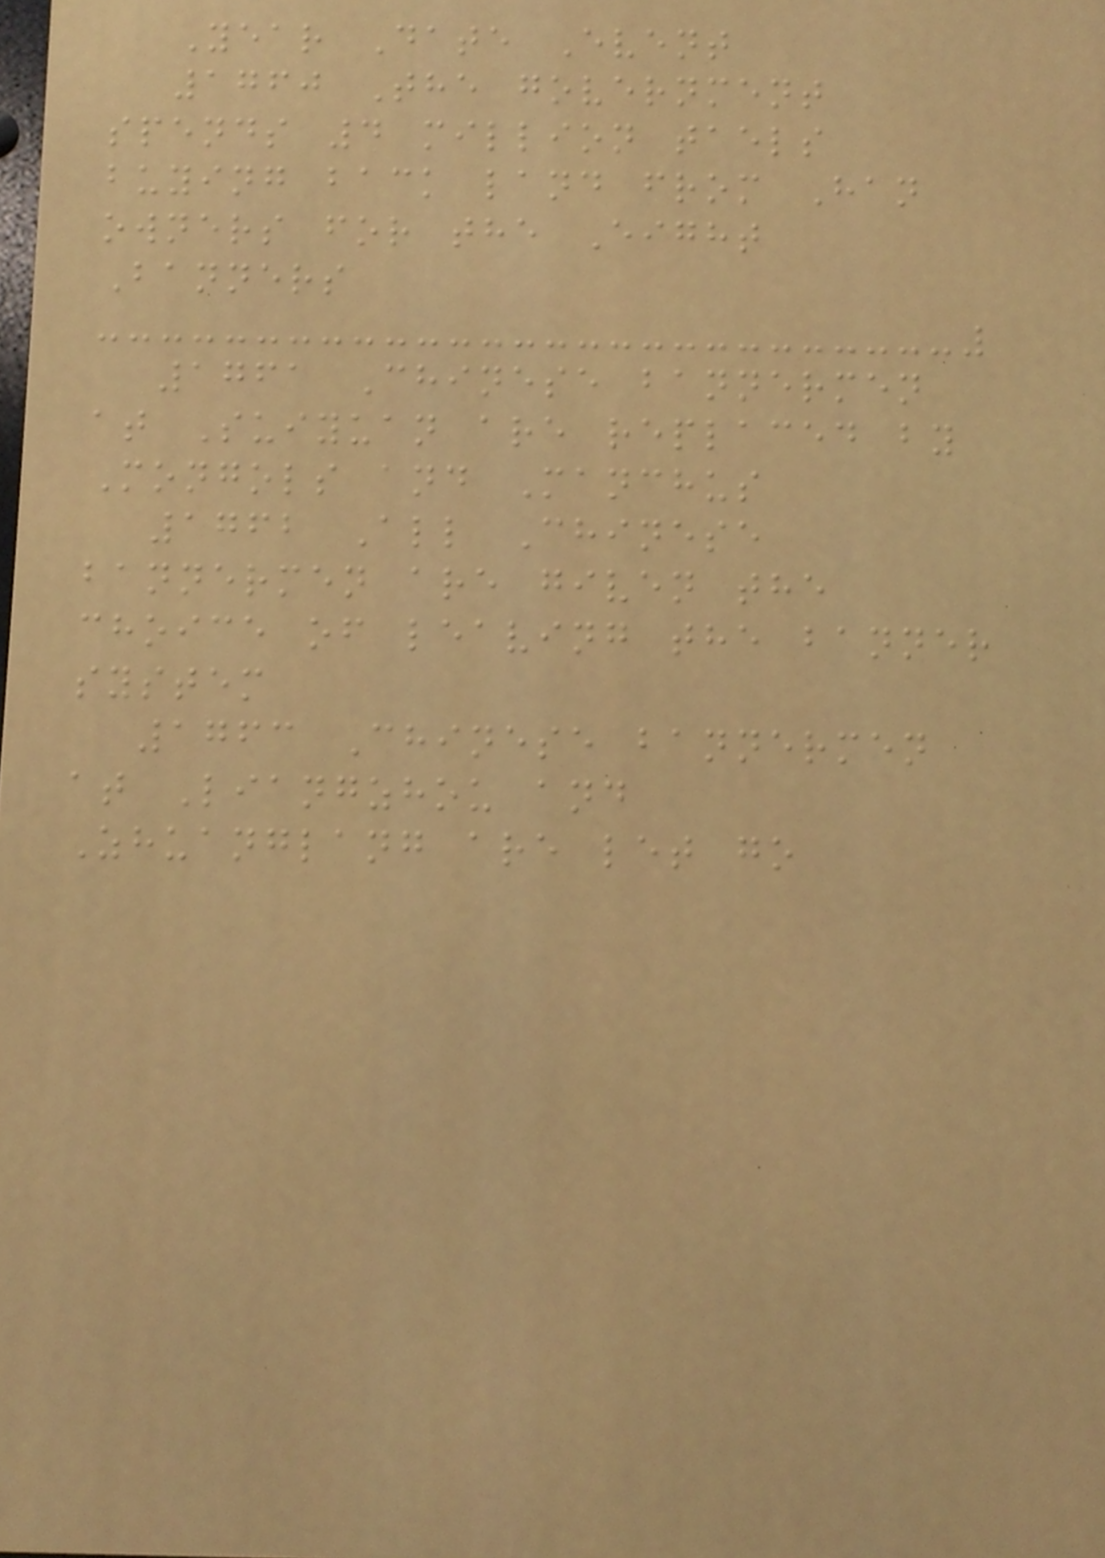Year Date Event
1760 The government
spends 4 million taels
buying back land from Han
owners for the Eight
Banners
1761 Chinese bannermen
at Suiyuan are replaced by
Mongols and Manchus
1762 All Chinese
bannermen are given the
choice of leaving the banner
system
1763 Chinese bannermen
at Liangzhou and
Zhuanglang are let go
